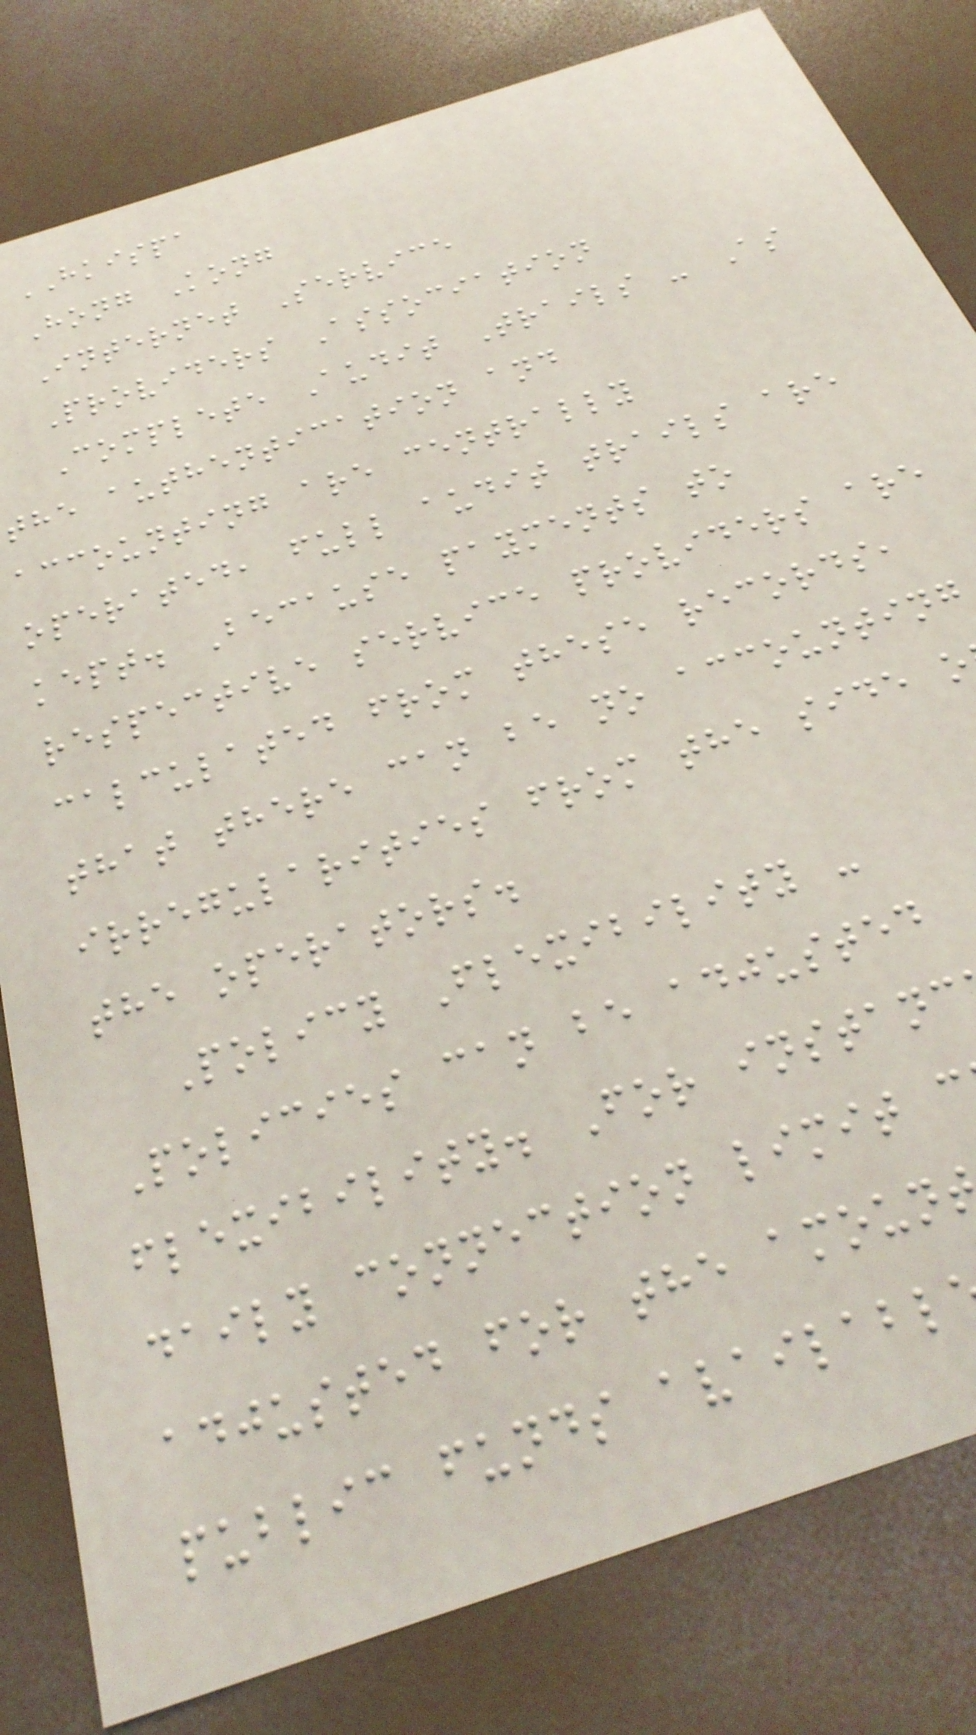HKISPA
Hong Kong
Internet Service
Providers Association
Complete Audit Trails - As
the authentication and
accounting are centrally
operated, full audit trails are
kept. Because payments to
respective service providers are
calculated from these records,
that there can be no accounting
irregularities from the side o
the operators.
Policy Flexibility -
Policies can be adjusted
flexibility. For instanc
daily connection limit c
adjusted for the amoun
public funds availabl
